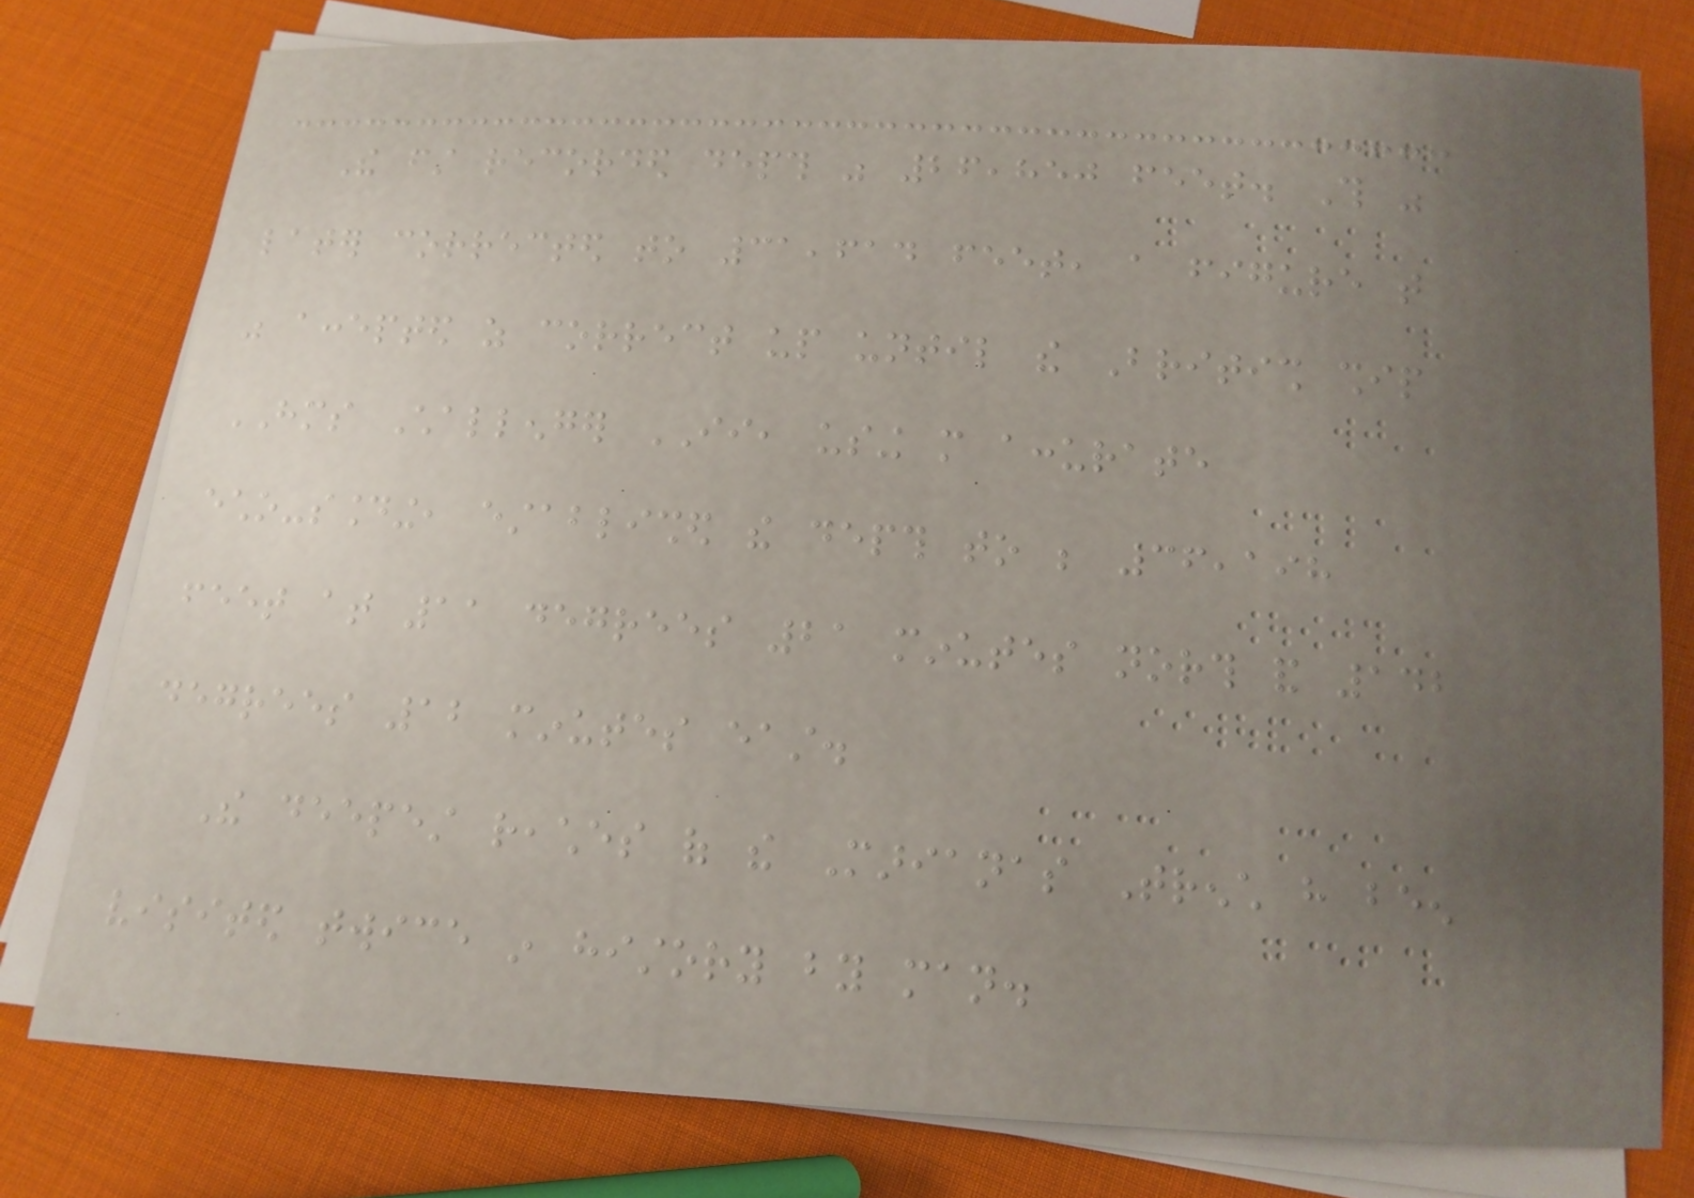The first recorded depth was 26,850 feet. This was
later corrected to 31,614 feet, a figure that
was accepted as correct up until the British ship
HMS Challenger II, using more accurate
echo-sounding, established the depth to be 36,198
feet at 11 degrees 21 minutes north and 142
degrees 12 minutes east.
The deepest reaches of the Marianas Trench have been
visited twice in history by man.
